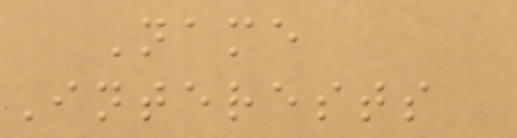Name
Interests
